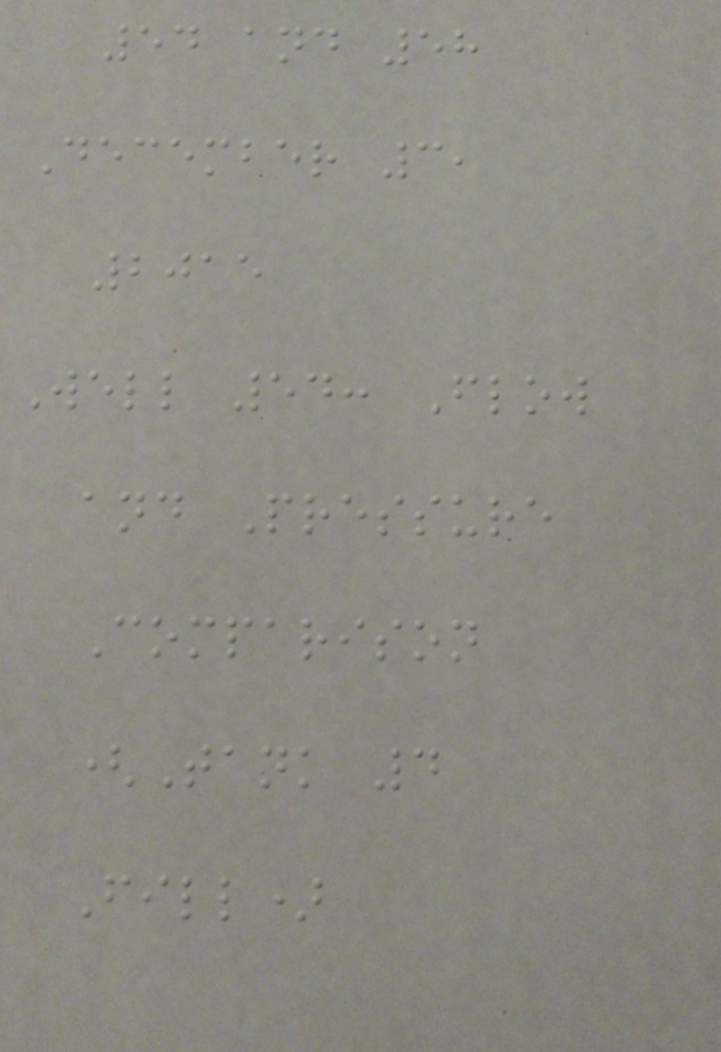54 and 58
December 3,
2015
Well 54: Flow
and Pressure
Comparison
(Tank 4
Fill)
